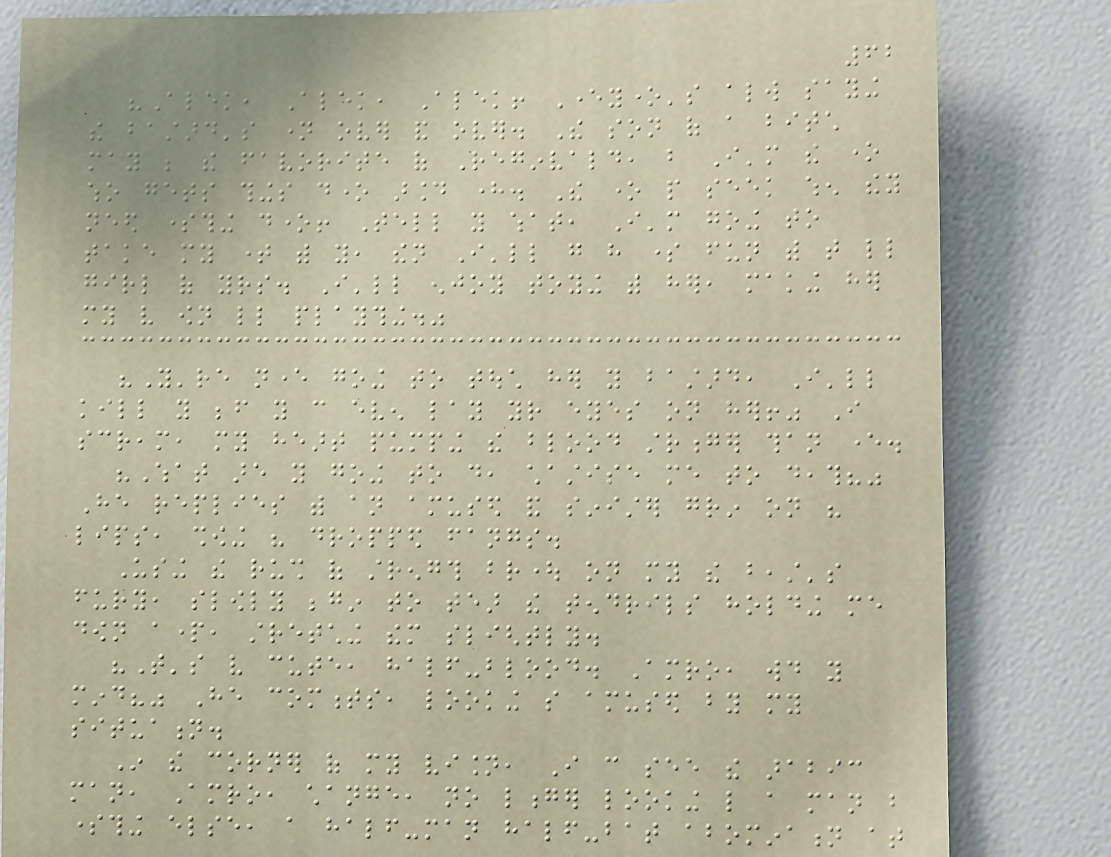62
"Alek, Alek, Alek! Everyone's always saying
the bastard's name over and over. The son of a bitch
may be the favorite of Reginvald, but I'm the one
who gets things done around here. The one people seek when they
need something done! Tell you what, I'm going to
take my time with you, then I'll go have some fun with that little
girl of yours. I'll enjoy toying with her, making her
my very own little plaything."
"You're never going to touch her you bastard, I'll
kill you before you can even lay your eyes on her!" I
scream, my heart pumping the blood stronger than ever.
"What are you going to do, chastise me to death?"
He replies with an amused and sinister grin on his
lips, showing his dropped fangs.
Using the rush of strength brought on my the beast's
fury, slowly begin to tear the tendrils holding me
down apart, stretching them slightly.
"That's very cute, half-blood. Amro, would you
mind?" He comments, looking so amused by my
situation.
In the corner of my vision, I can see the arabic
man, Amro, change, no longer looking like a man but
something else, a half-man half-bat abomination at
